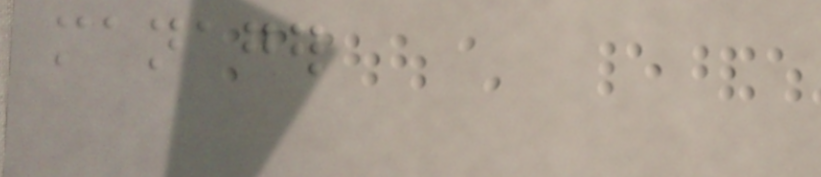manager
